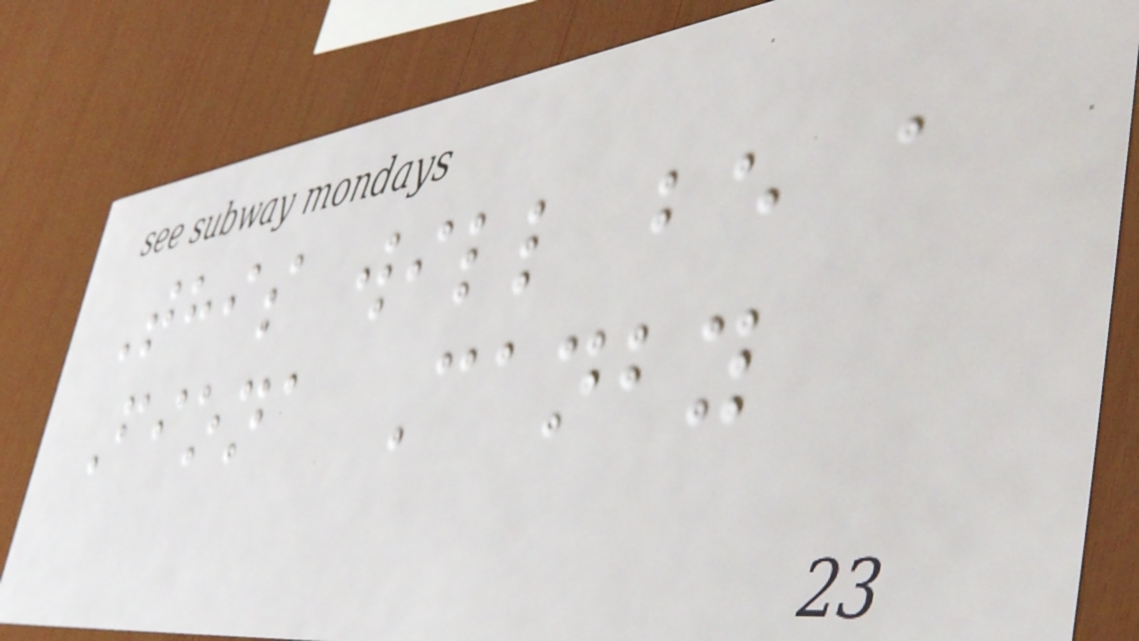This will be a
Fiona Canby
